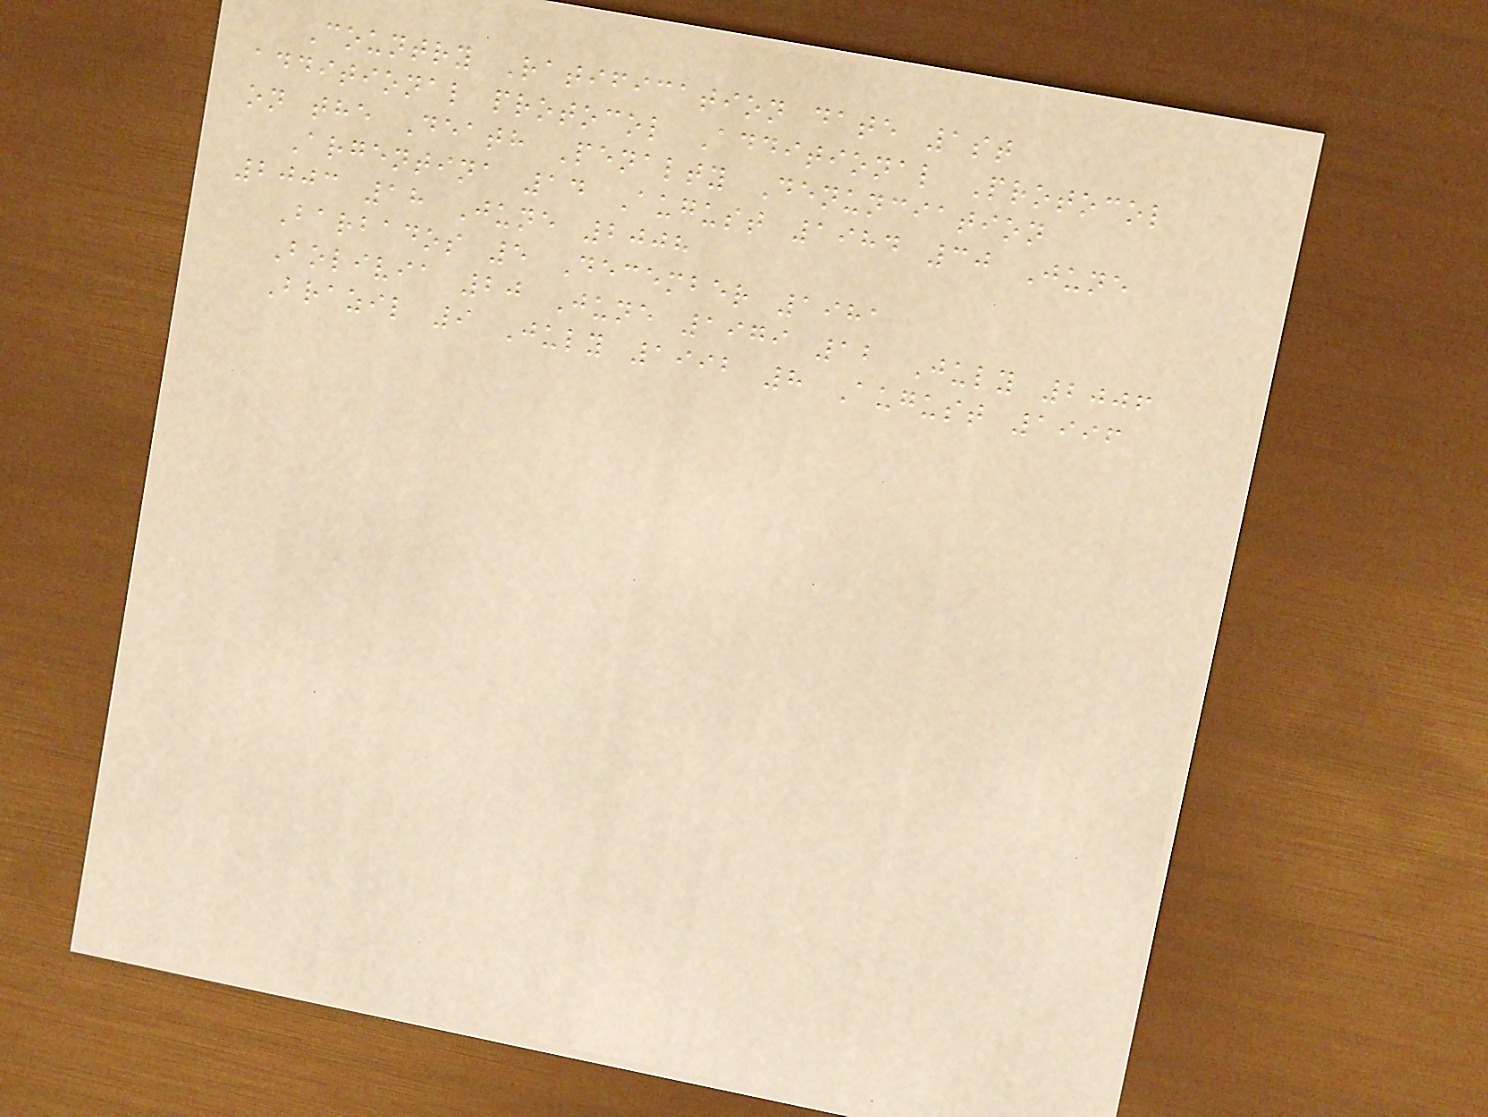Country Ratification date 1st
additional protocol Additional Protocol
on the Death Penalty Denunciation
Argentina 14 August 1984 30 June
2003 18 June 2008
Barbados 5 December 1981
Bolivia 20 June 1979 12 July 2006
Brazil 9 July 1992 8 August 1996
